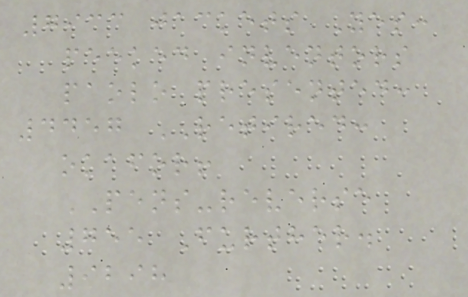7933 jackets Yes:
peeked inventors
paolo presented:
4457 RETIRED:
okafor!
PENS-reverse
755 Further.
9298
